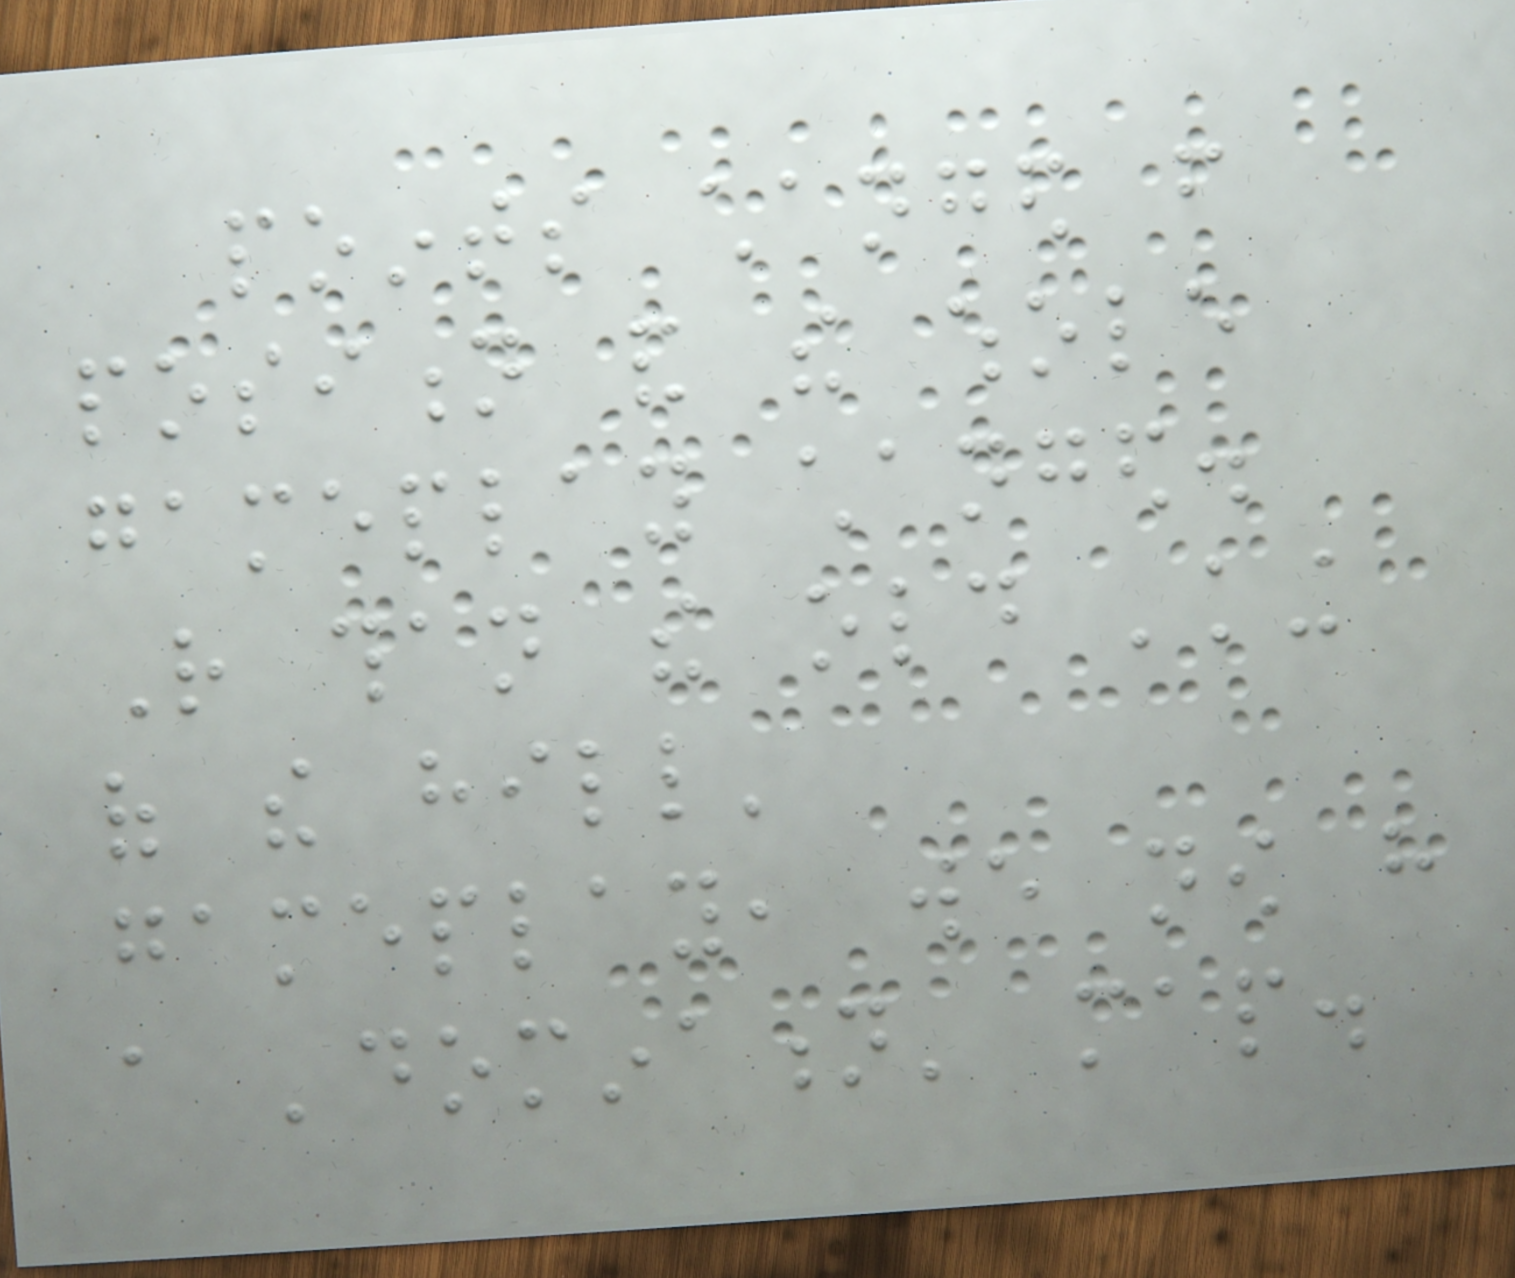points changed from
position and the whole
gameplay changed.
Rather than the old 'king
of the hill'
gameplay, we now have
a 'domination' map.
